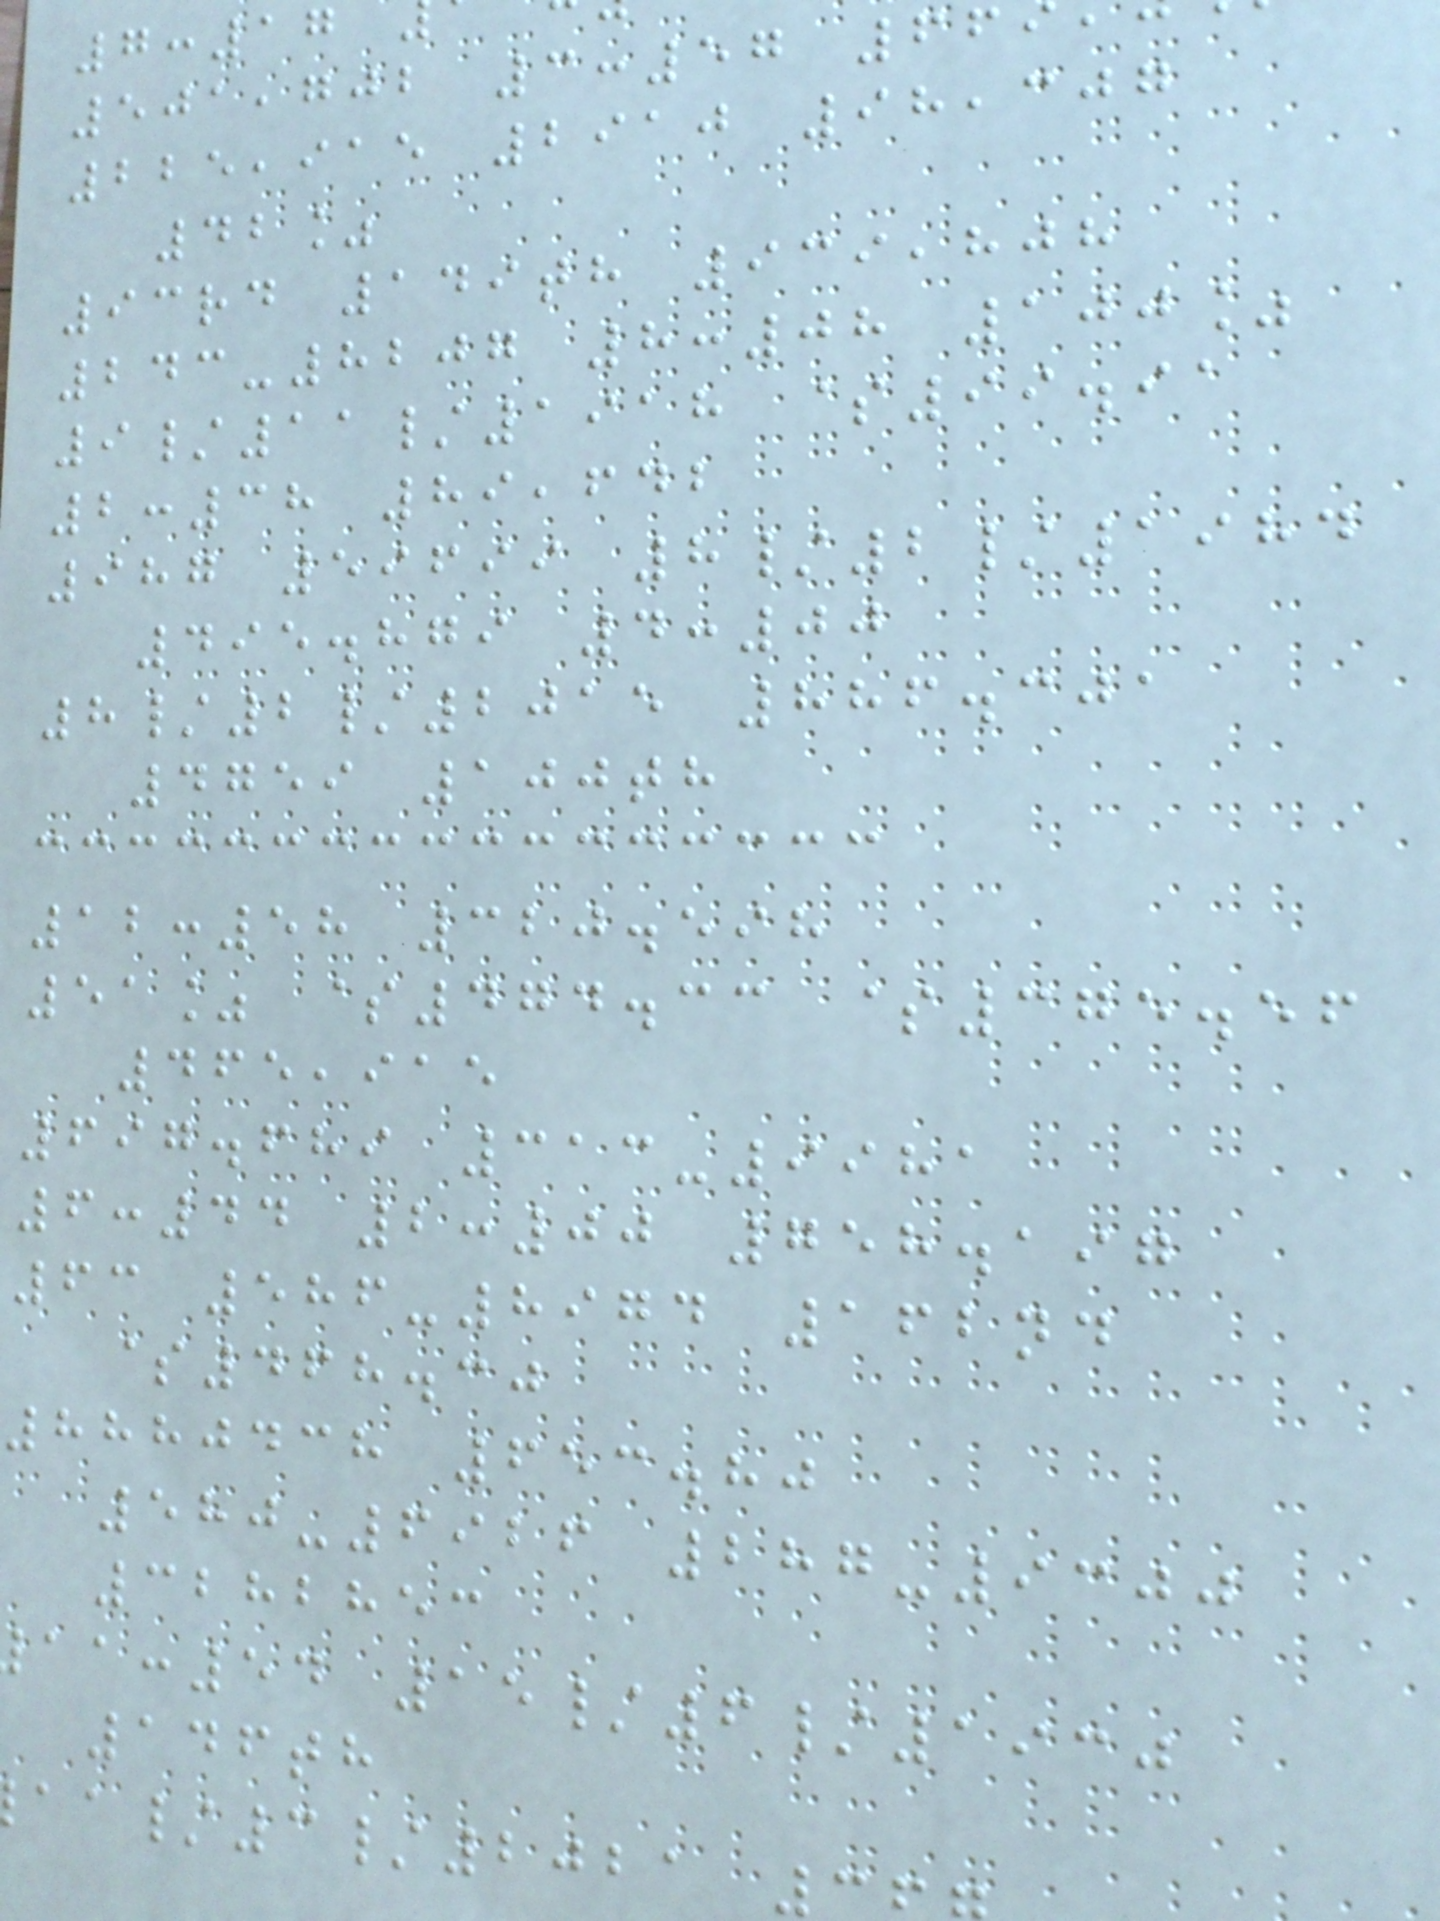501,702 3:57 66
225,915 2910 98,307
42%
93rd 149th 939,808
243-8207 8:08 100%
9/11/1918 $99.91
2:38 89,642
987 59699 8/2/1984
495.879 4:00
8/2/2015 886.301
4759 100th
12:58 320.598
51% $474.33 $375.56
465,915
697.689 313-9981
6:44 2:00 758.197
63 586-8974 162nd
$468.30
8880438 653.80
580-6926 287-9300
3282853
:54 15/6/1930
146th
/3/2021
